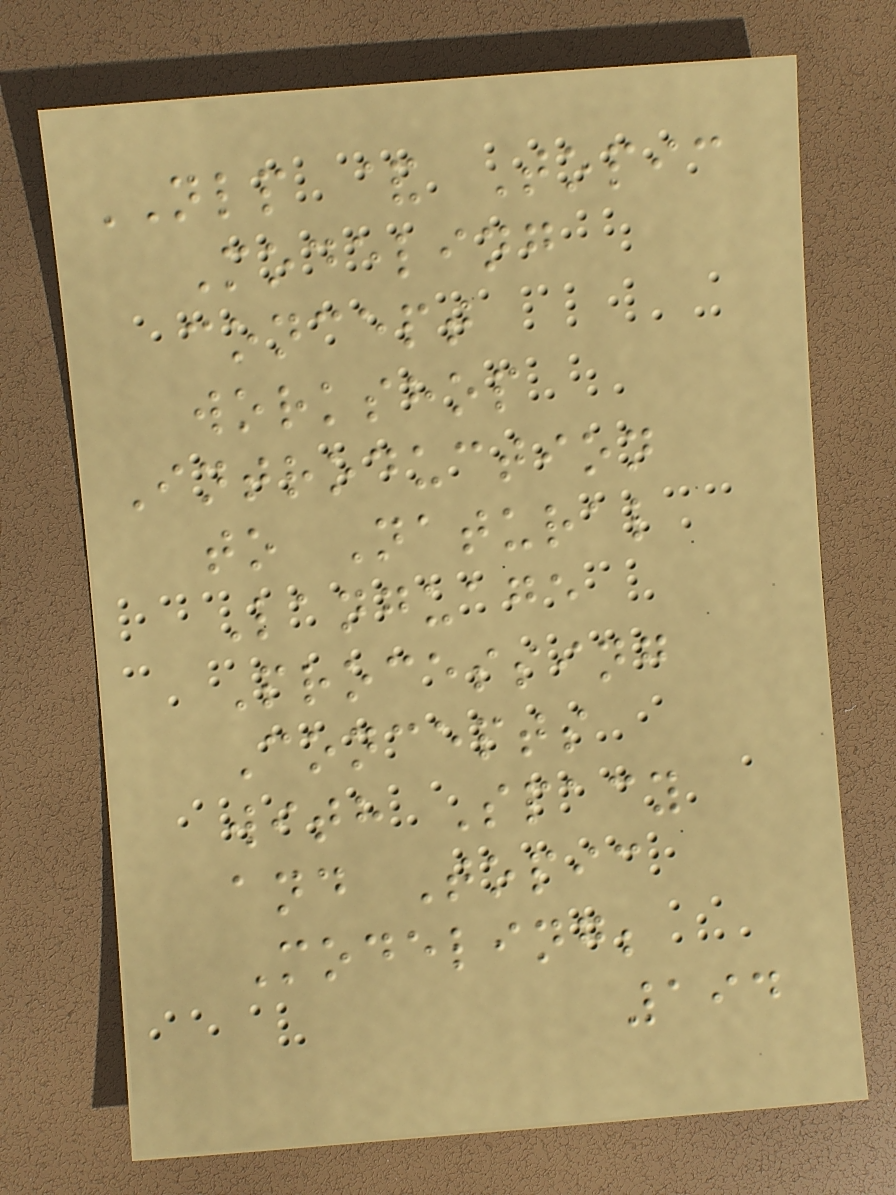NLP & Topic
Modeling
concept
workshop
Introduction
to Natural
Language
Processing
Concepts
with Spacy
and Topic
Modeling;
194
